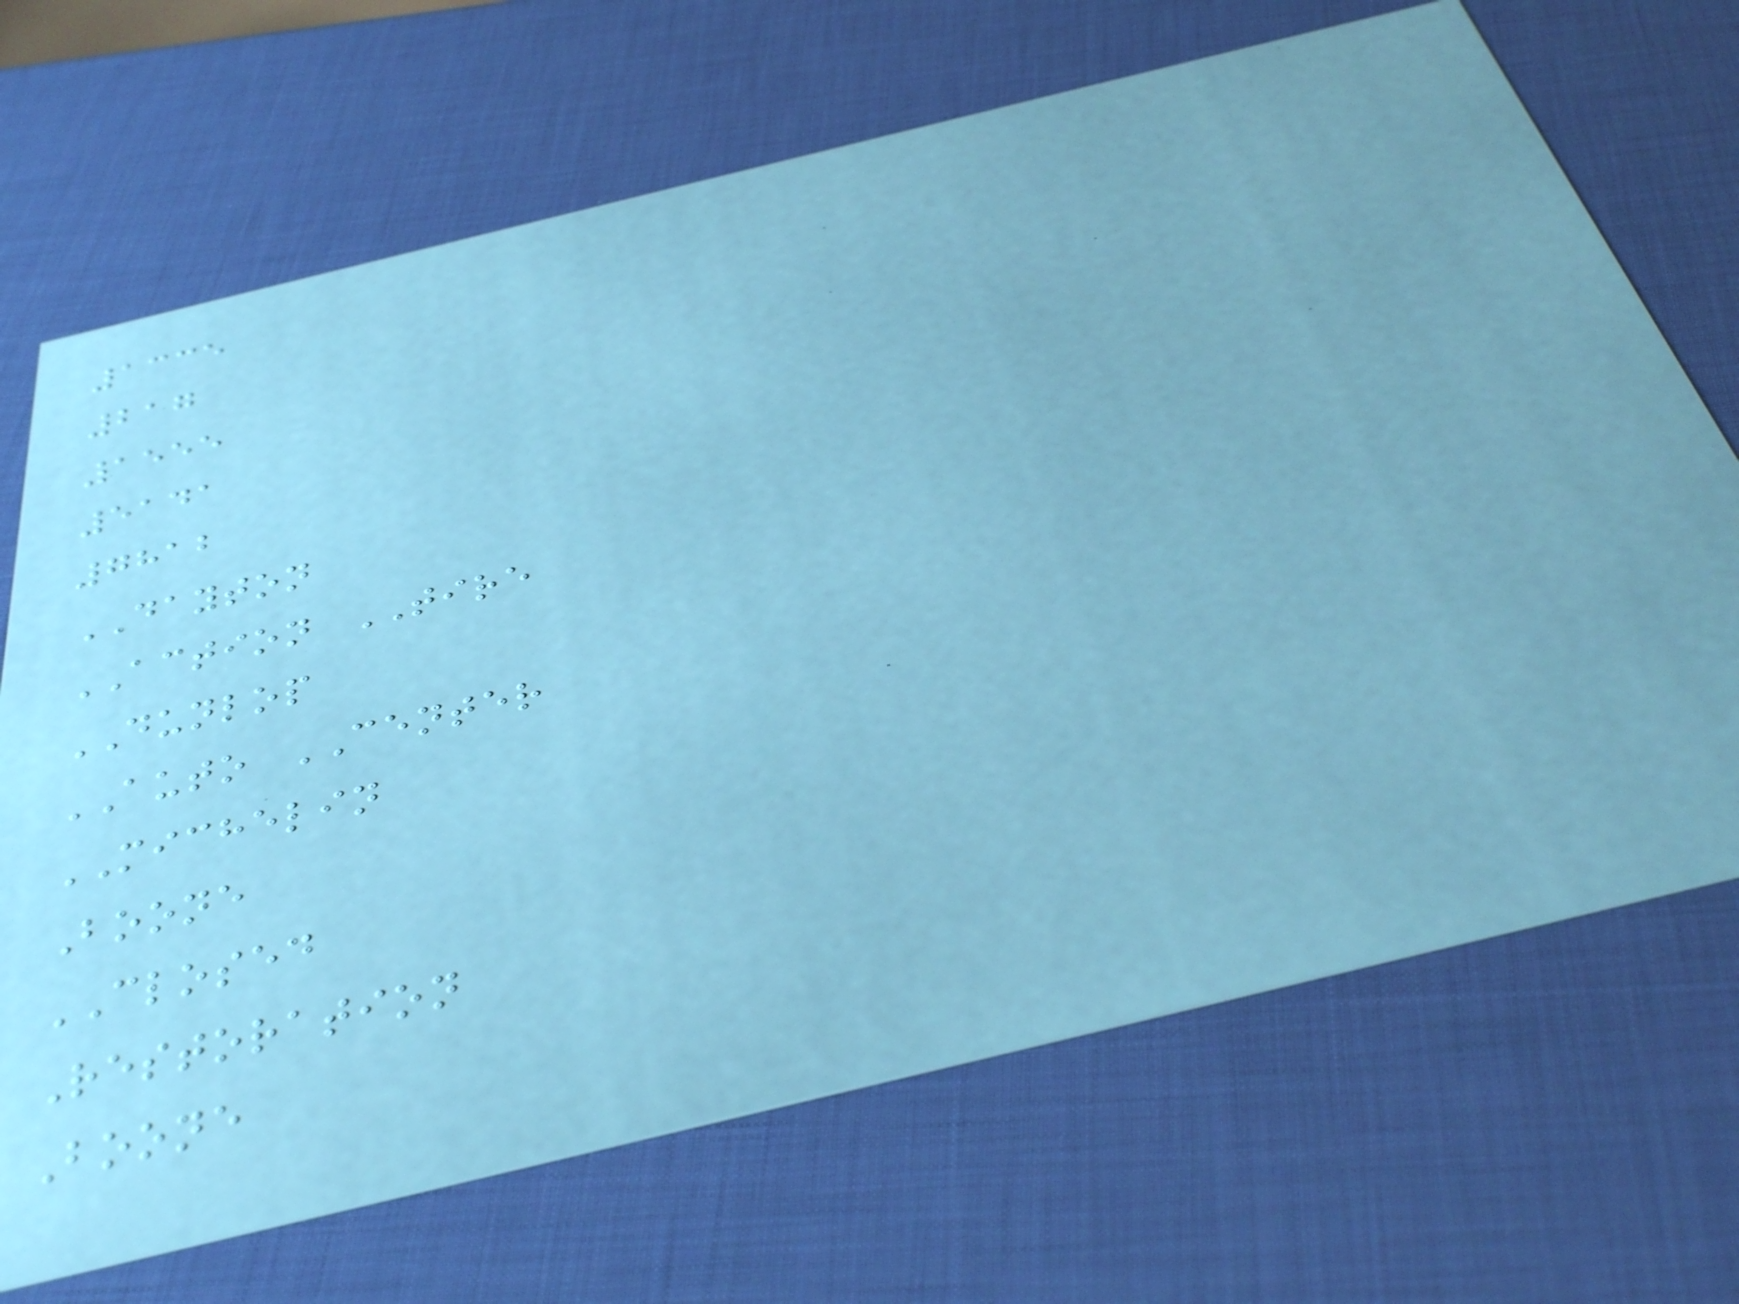1335
217
1555
5141
7812
DAYTON
ACTION TIRE
DUNLOP
AUTO CENTER
MICHELIN
Boone
CLOSED
Restoration
Boone
